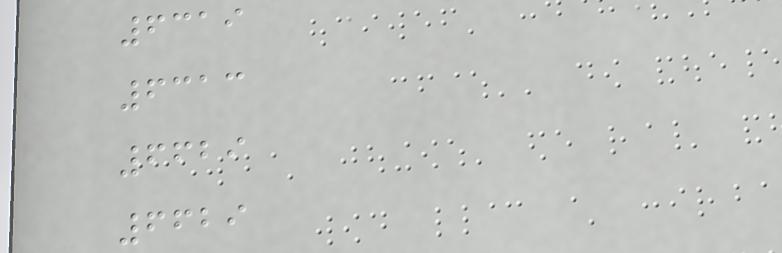6319
6313
6629
6629
